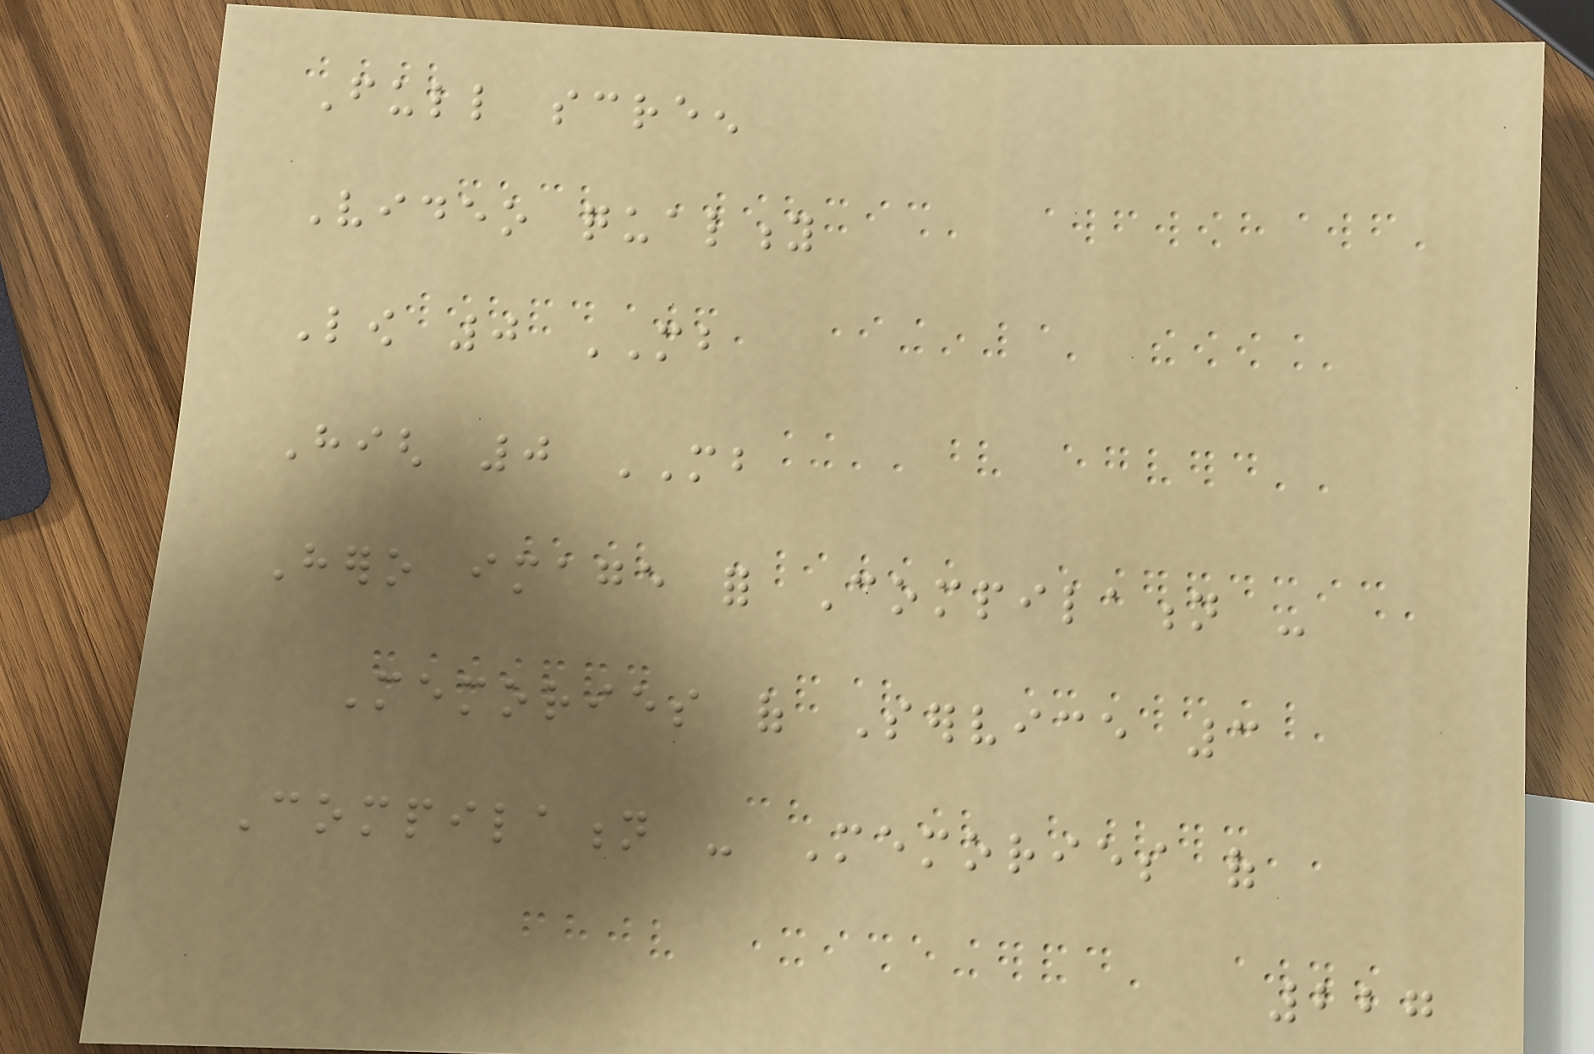Full screen
Video quality
Low 0 MB
High 0 MB
Hero image for Compilation -
Memories of Service 3
Compilation - Memories of
227
